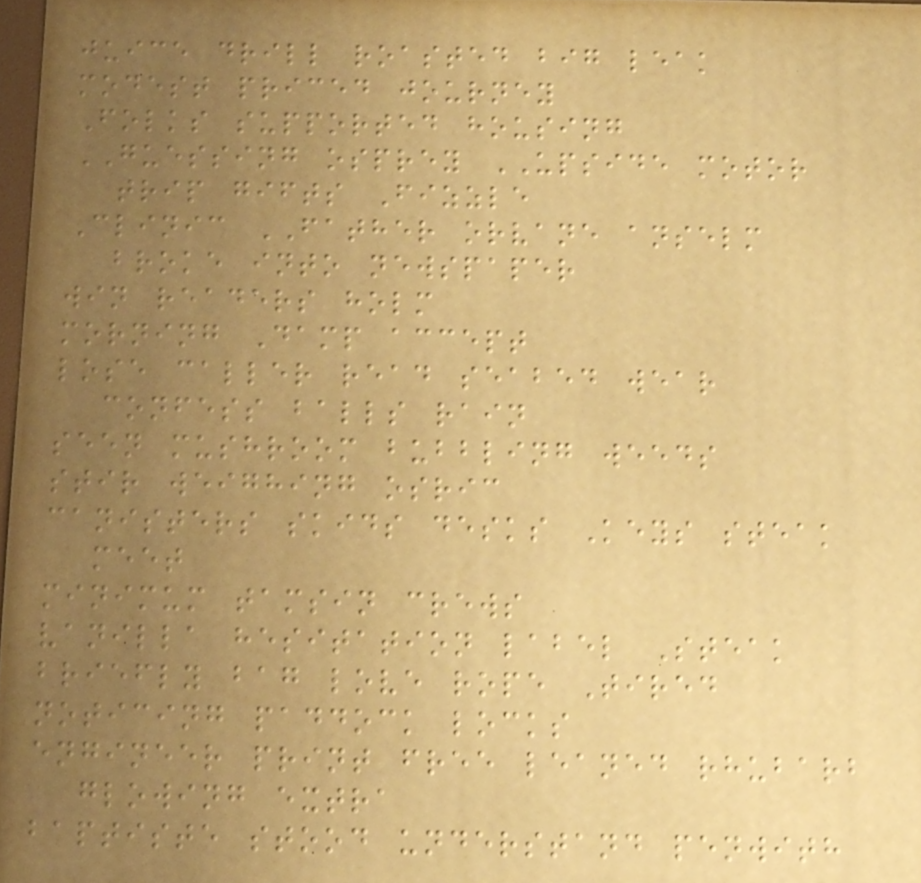juice drill roasted big leak
modest priced journey
Folks supported housing
GUESSING osprey UPSIDE motor
trip gifts Fizzle
Clinic FATHER orvane anselm
broke into newspaper
win readers holm
morning Damp accept
lose caller read seabed wear
confess balls rain
seen mushroom bubbling weeds
stir weighing osric
canisters skids desks Keys steak
meet
minimum tamsin crews
vanilla hesitation label Steak
briefly bag love rope Tired
noticing paddock locks
engineer print free leaned rhubarb
glowing extra
baptiste stood understand penwith
